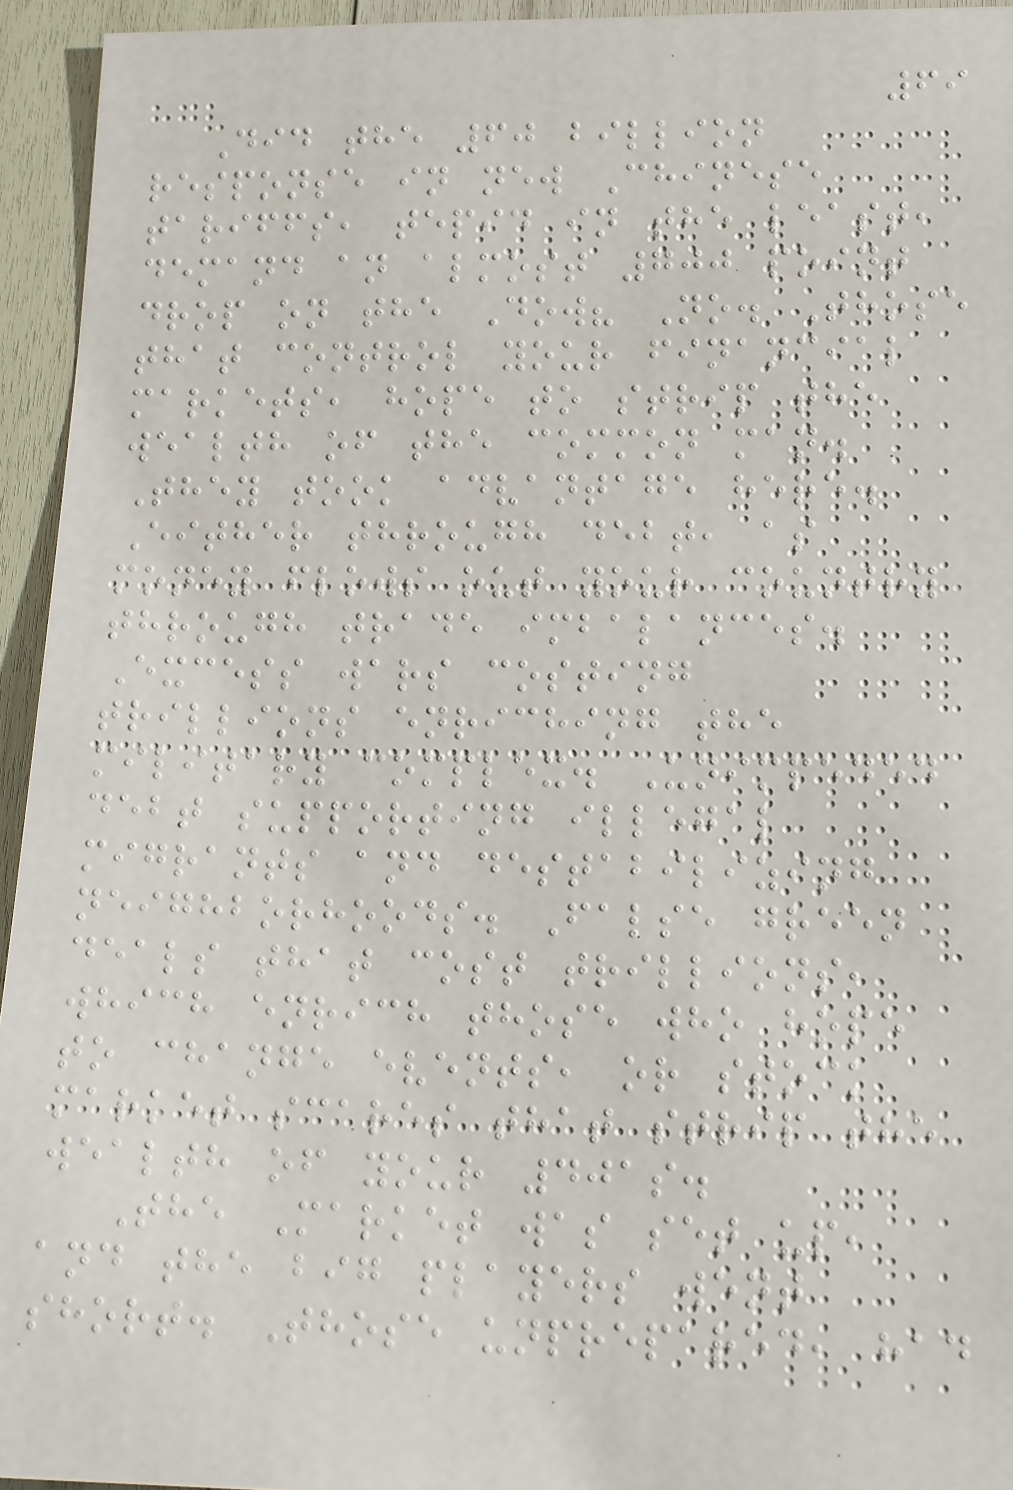69
Did the 60 billion
response in new Chinese
tariffs, tepid in the least,
demand an almost 700 point
drop on the Dow? No. Those
that control your financial
markets, hope to strip the
wealth of the common man.
They took advantage here.
Either through debt, as
money flows out your country
through trade imbalances.
Excess wars costing
trillions enriching the
military complex. Unimpeded
debt supporting illegal
migrants and destabilizing
neighborhoods. False green
deals that cost trillions,
which enrich those who hope
to change events, or stock
market scares that strip the
wealth of your 401s.
The Market was set up,
and the big players went
short. Those unprepared, had
